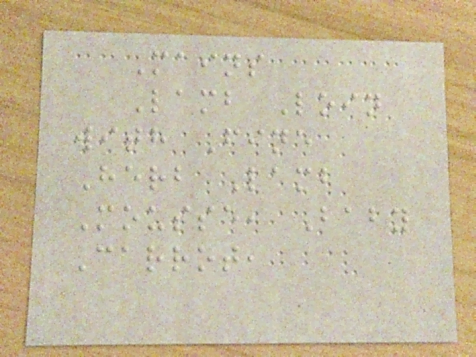Mains
Lamb Loin
with Fine
Herb Lamb
Mousse, Baby
Carrot,
